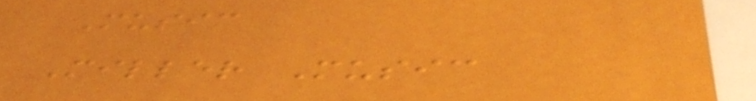Music
Miller Music
